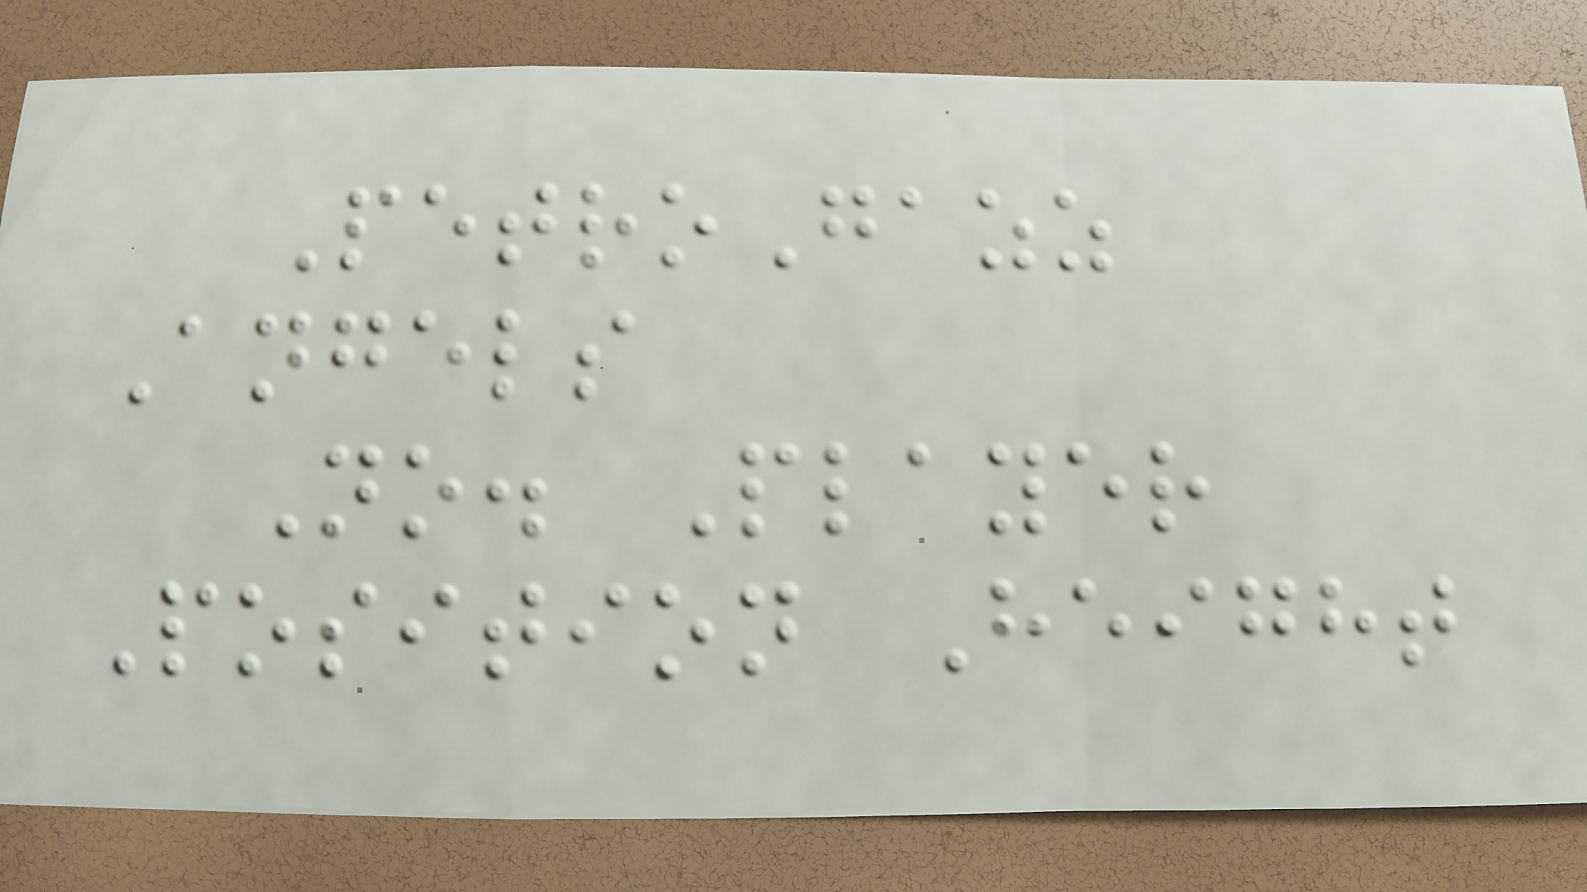PetroGazz
Angels
No. Player
Position Height
